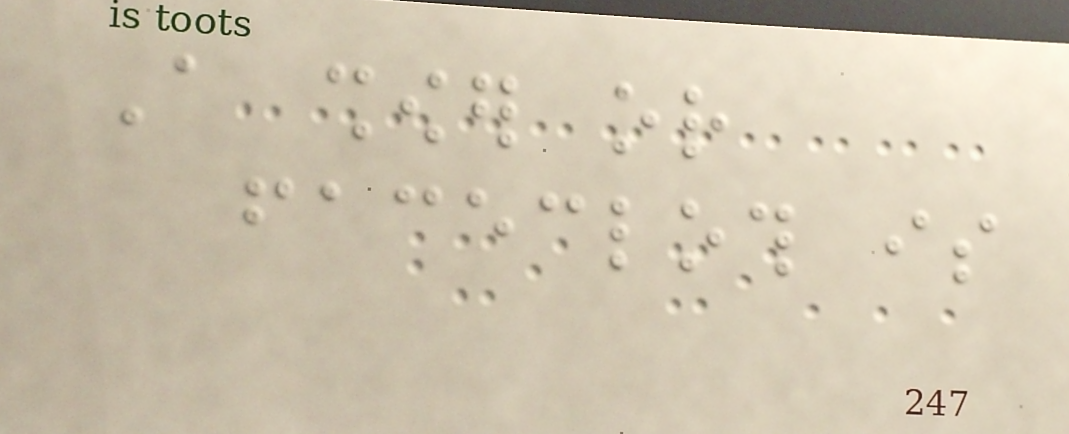A shower or
facecloth is
